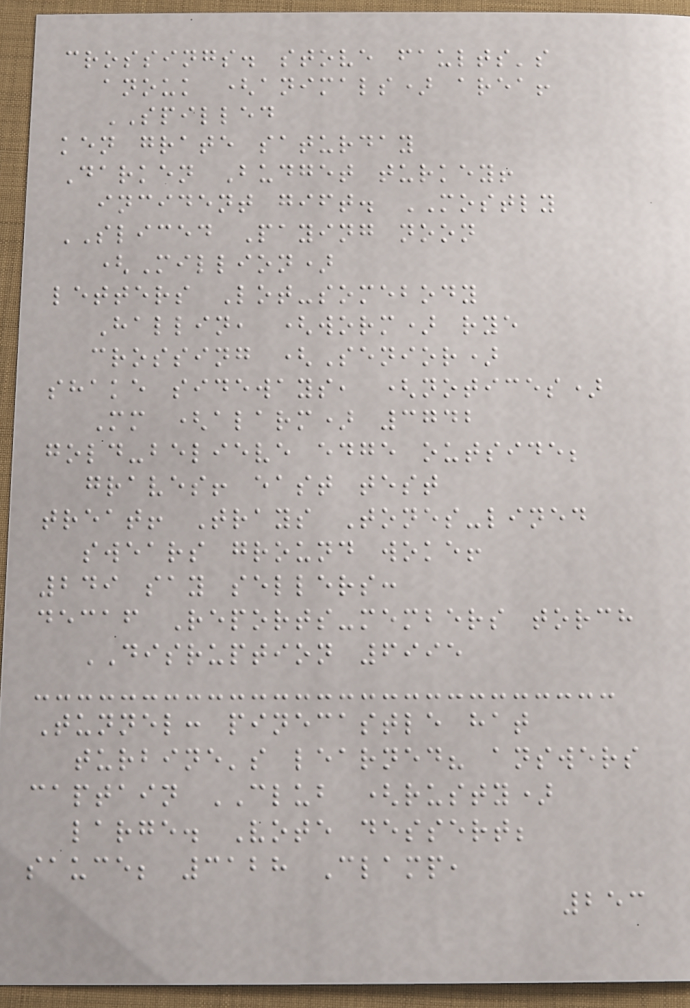crossings. stove faults's
anouk (animals) area!
SPILLED
ken grate saturday
Darken Budget turkey!
incident gift. MOSTLY
SLICED Paying noon
(Million)
letters Lot-somebody
Hallin, (worm) rye
crossing (Senior)
shake sideways, (notices)
Mm (alarm) 3742
gold-believe edge outside;
graves! east test
treat! Trays Tones-lined
swears ground woke!
249 say sellers:
decaf Reports-members torch
DISRUPTION 6995
Tunnel: pinecastle hat
turbine's learned? answers
captain CLUB (rusty)
large. Vote dessert;
sauce; 3128 Clamp,
253
